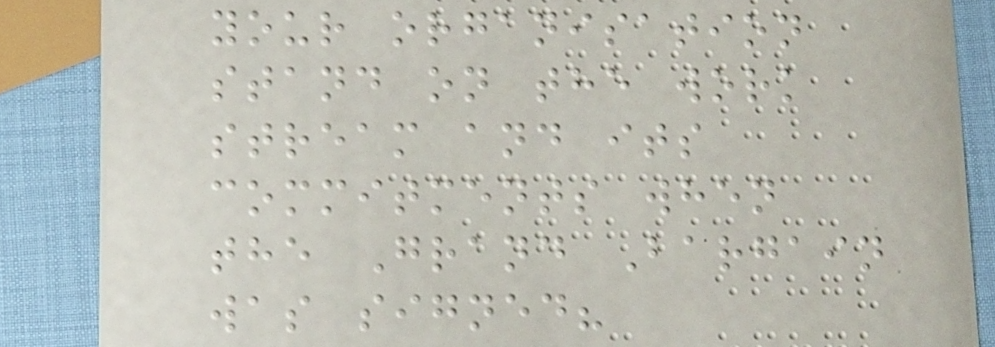your organisation
stand on the work
stream and its
commitments when
the Grand Bargain
was signed?
